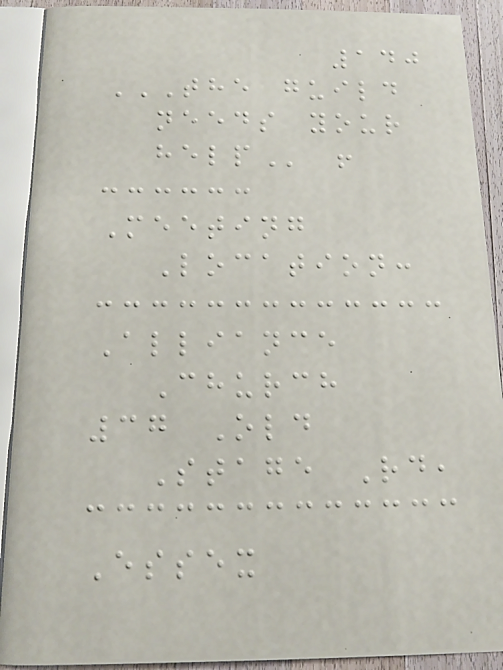140
THE GUILD
NEEDS YOUR
HELP !
Meeting
Location:
Alliance
Church
37 Old
Stage Rd,
Essex
